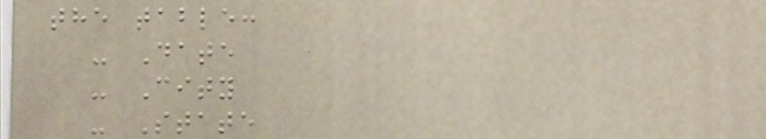the table:
- Date
- City
- State
